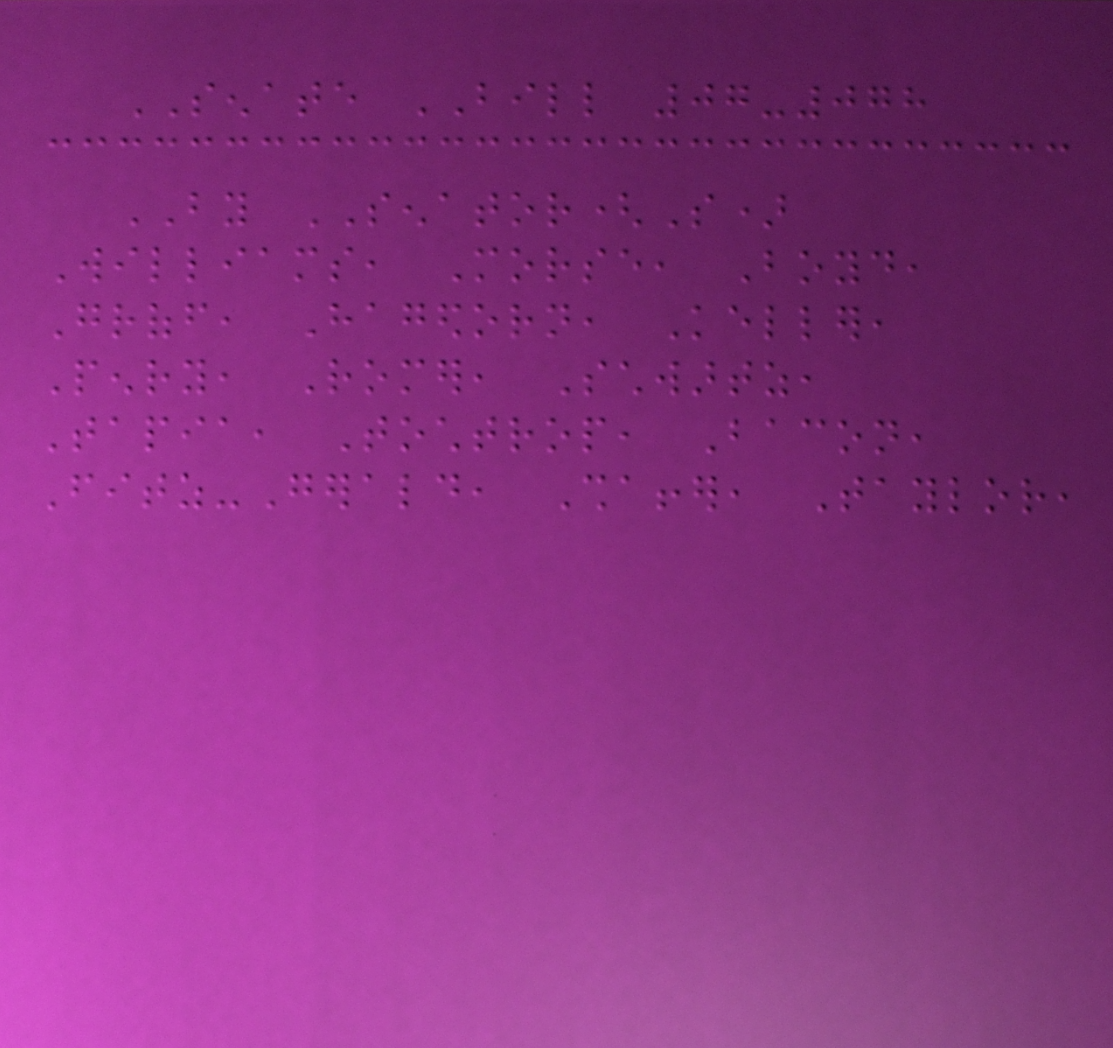SENATE BILL 07-078
BY SENATOR(S)
Williams, Morse, Boyd,
Groff, Hagedorn, Keller,
Penry, Romer, Schwartz,
Tapia, Tochtrop, Bacon,
Fitz-Gerald, Shaffer, Taylor,
